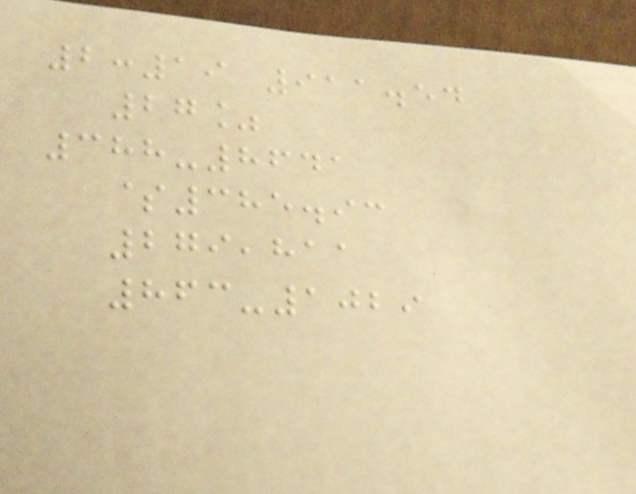2:19 911.54
27%
388-8641
$385.93
279,811
863-1029
